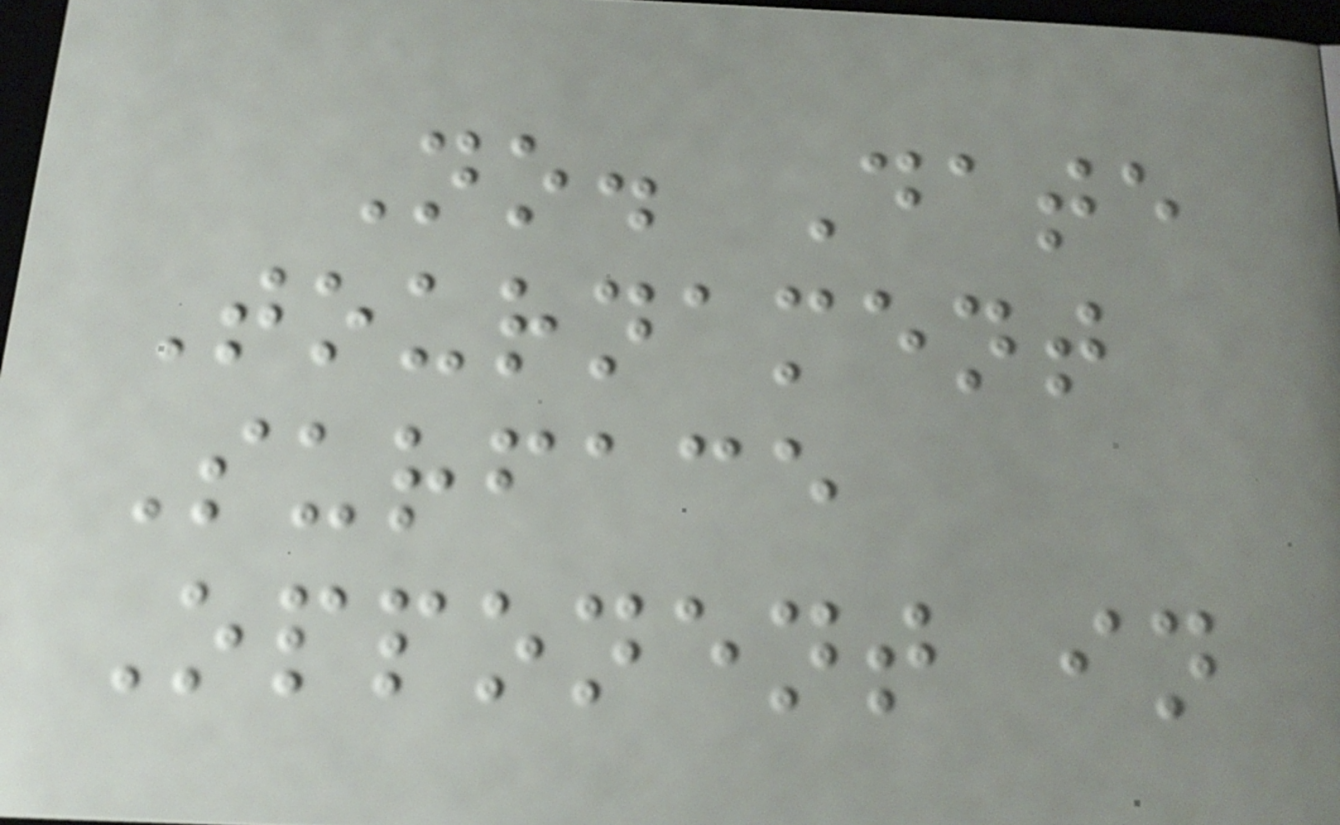No. Date
Tournament
Surface
Opponent in
